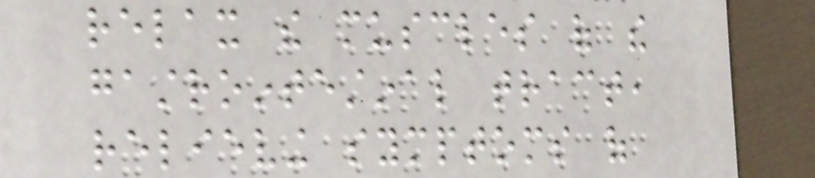relax the muscles of the
gastrointestinal tract,
relieving symptoms of
